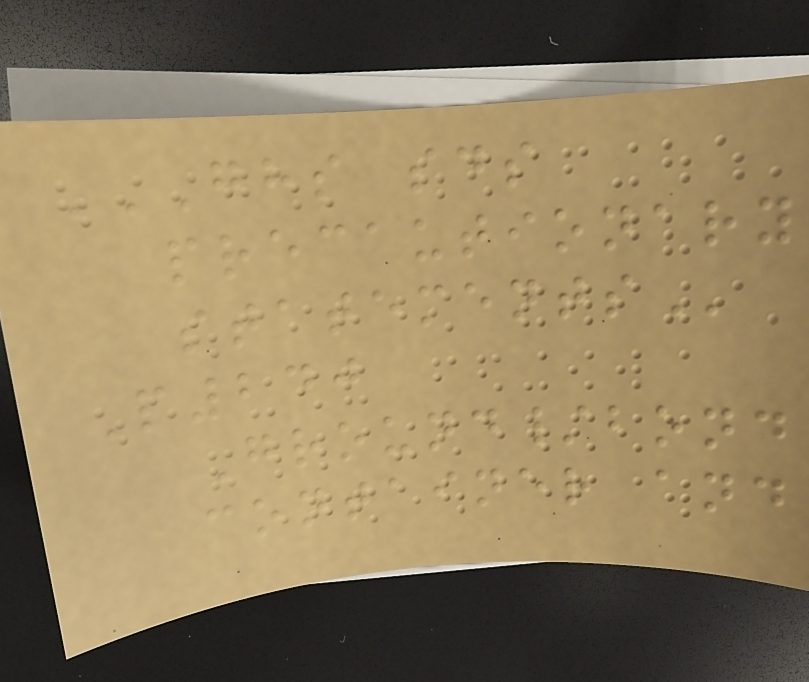GHS SDS
PRECAUTIONARY
STATEMENTS
P240
Ground/bond
container and
